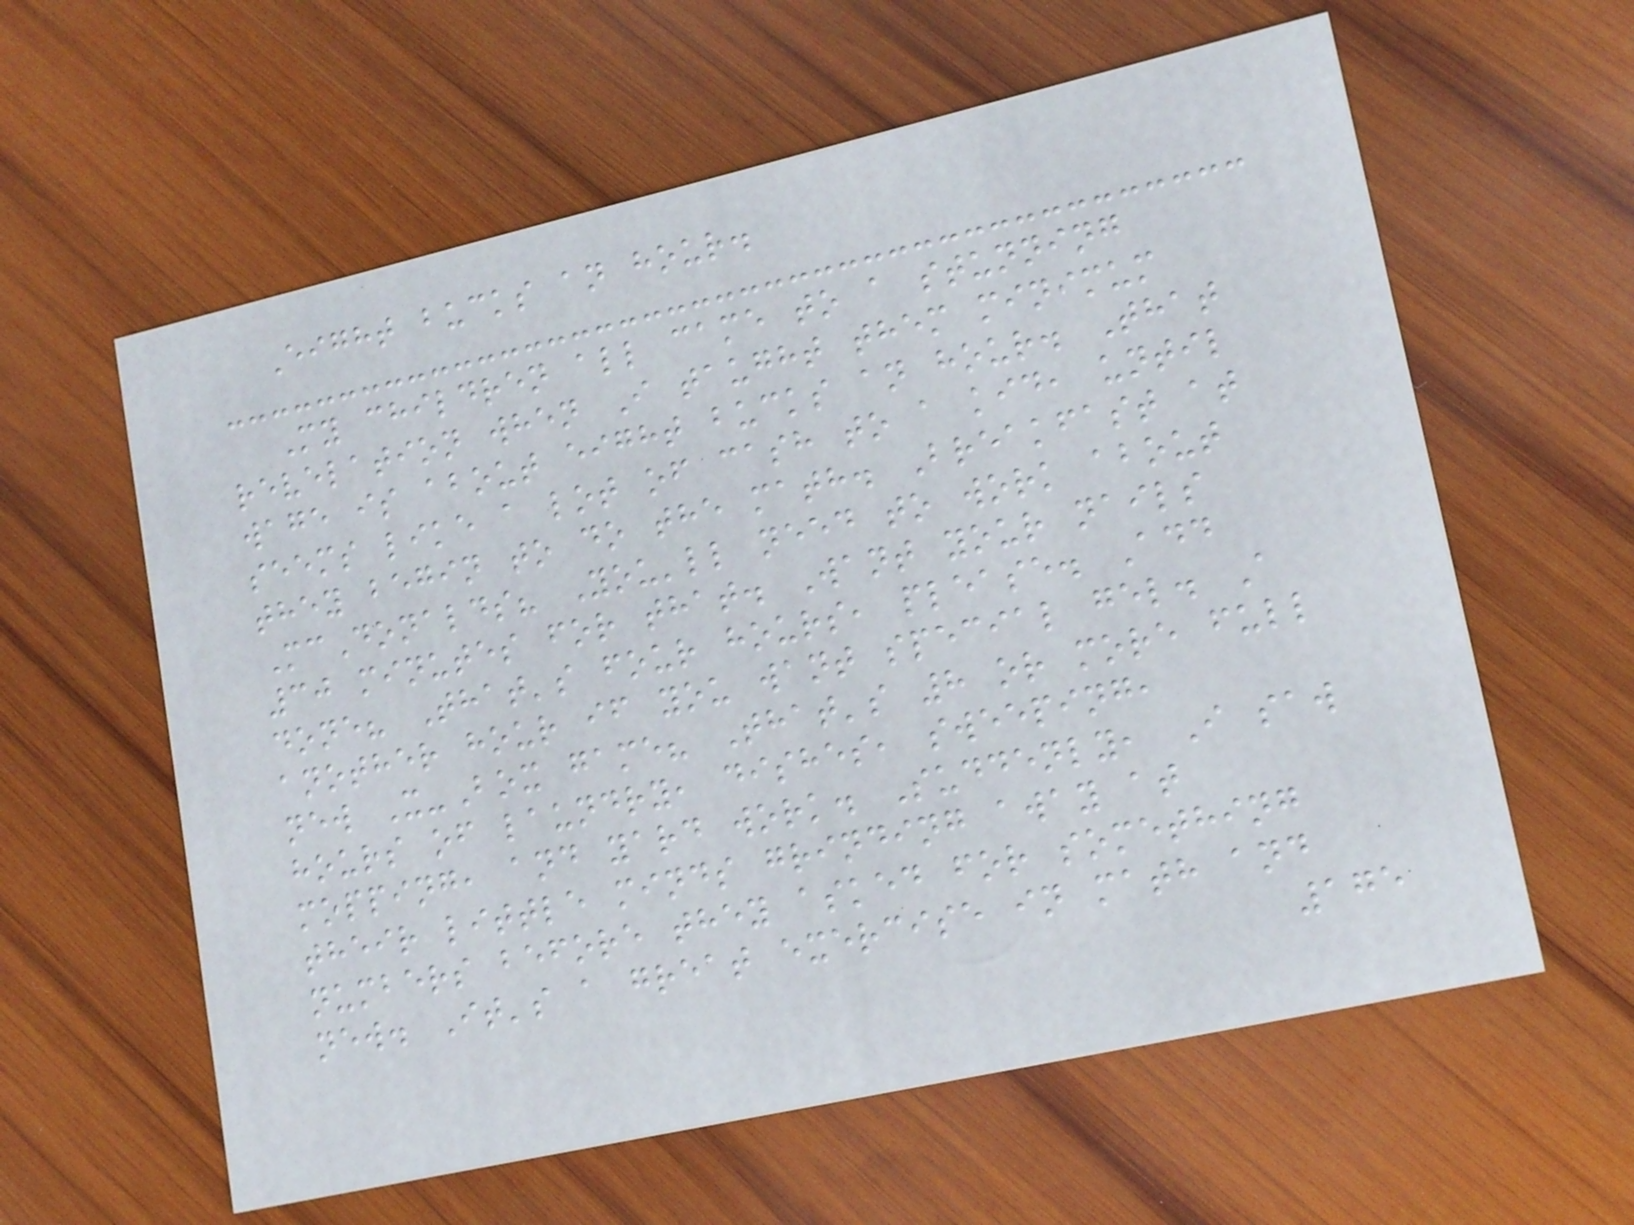Eight bucks an hour.
My children all came to a stunning
revelation when I taught them minimum
wage is about eight bucks an hour. That
seems like a lot of cash to a kid, until
they begin to do the math. Breakfast at
McDonalds? You'll need to work about
30 minutes for that. Want your nails
done? That's four hours, please. Add
another hour if you want special gel. A
new X-Box game? That's 8 or more full
hours of laundry, dishes, sweeping,
mopping, and yard work. Suddenly, I saw
their little minds grinding away at
numbers before they asked for something
new. It's a great exercise in math and
175
